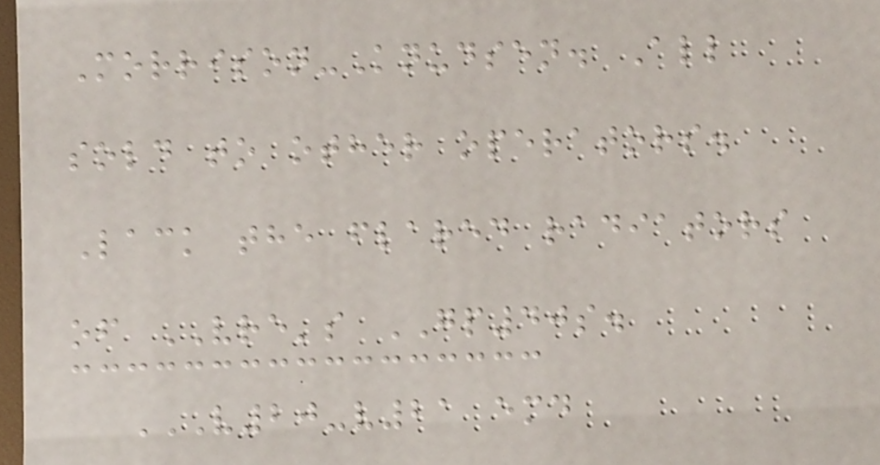Morrison-Knudsen. All
sold to other operators.
Lack the flared radiators
of VRE's GP40s.
V20-V21 EMD
